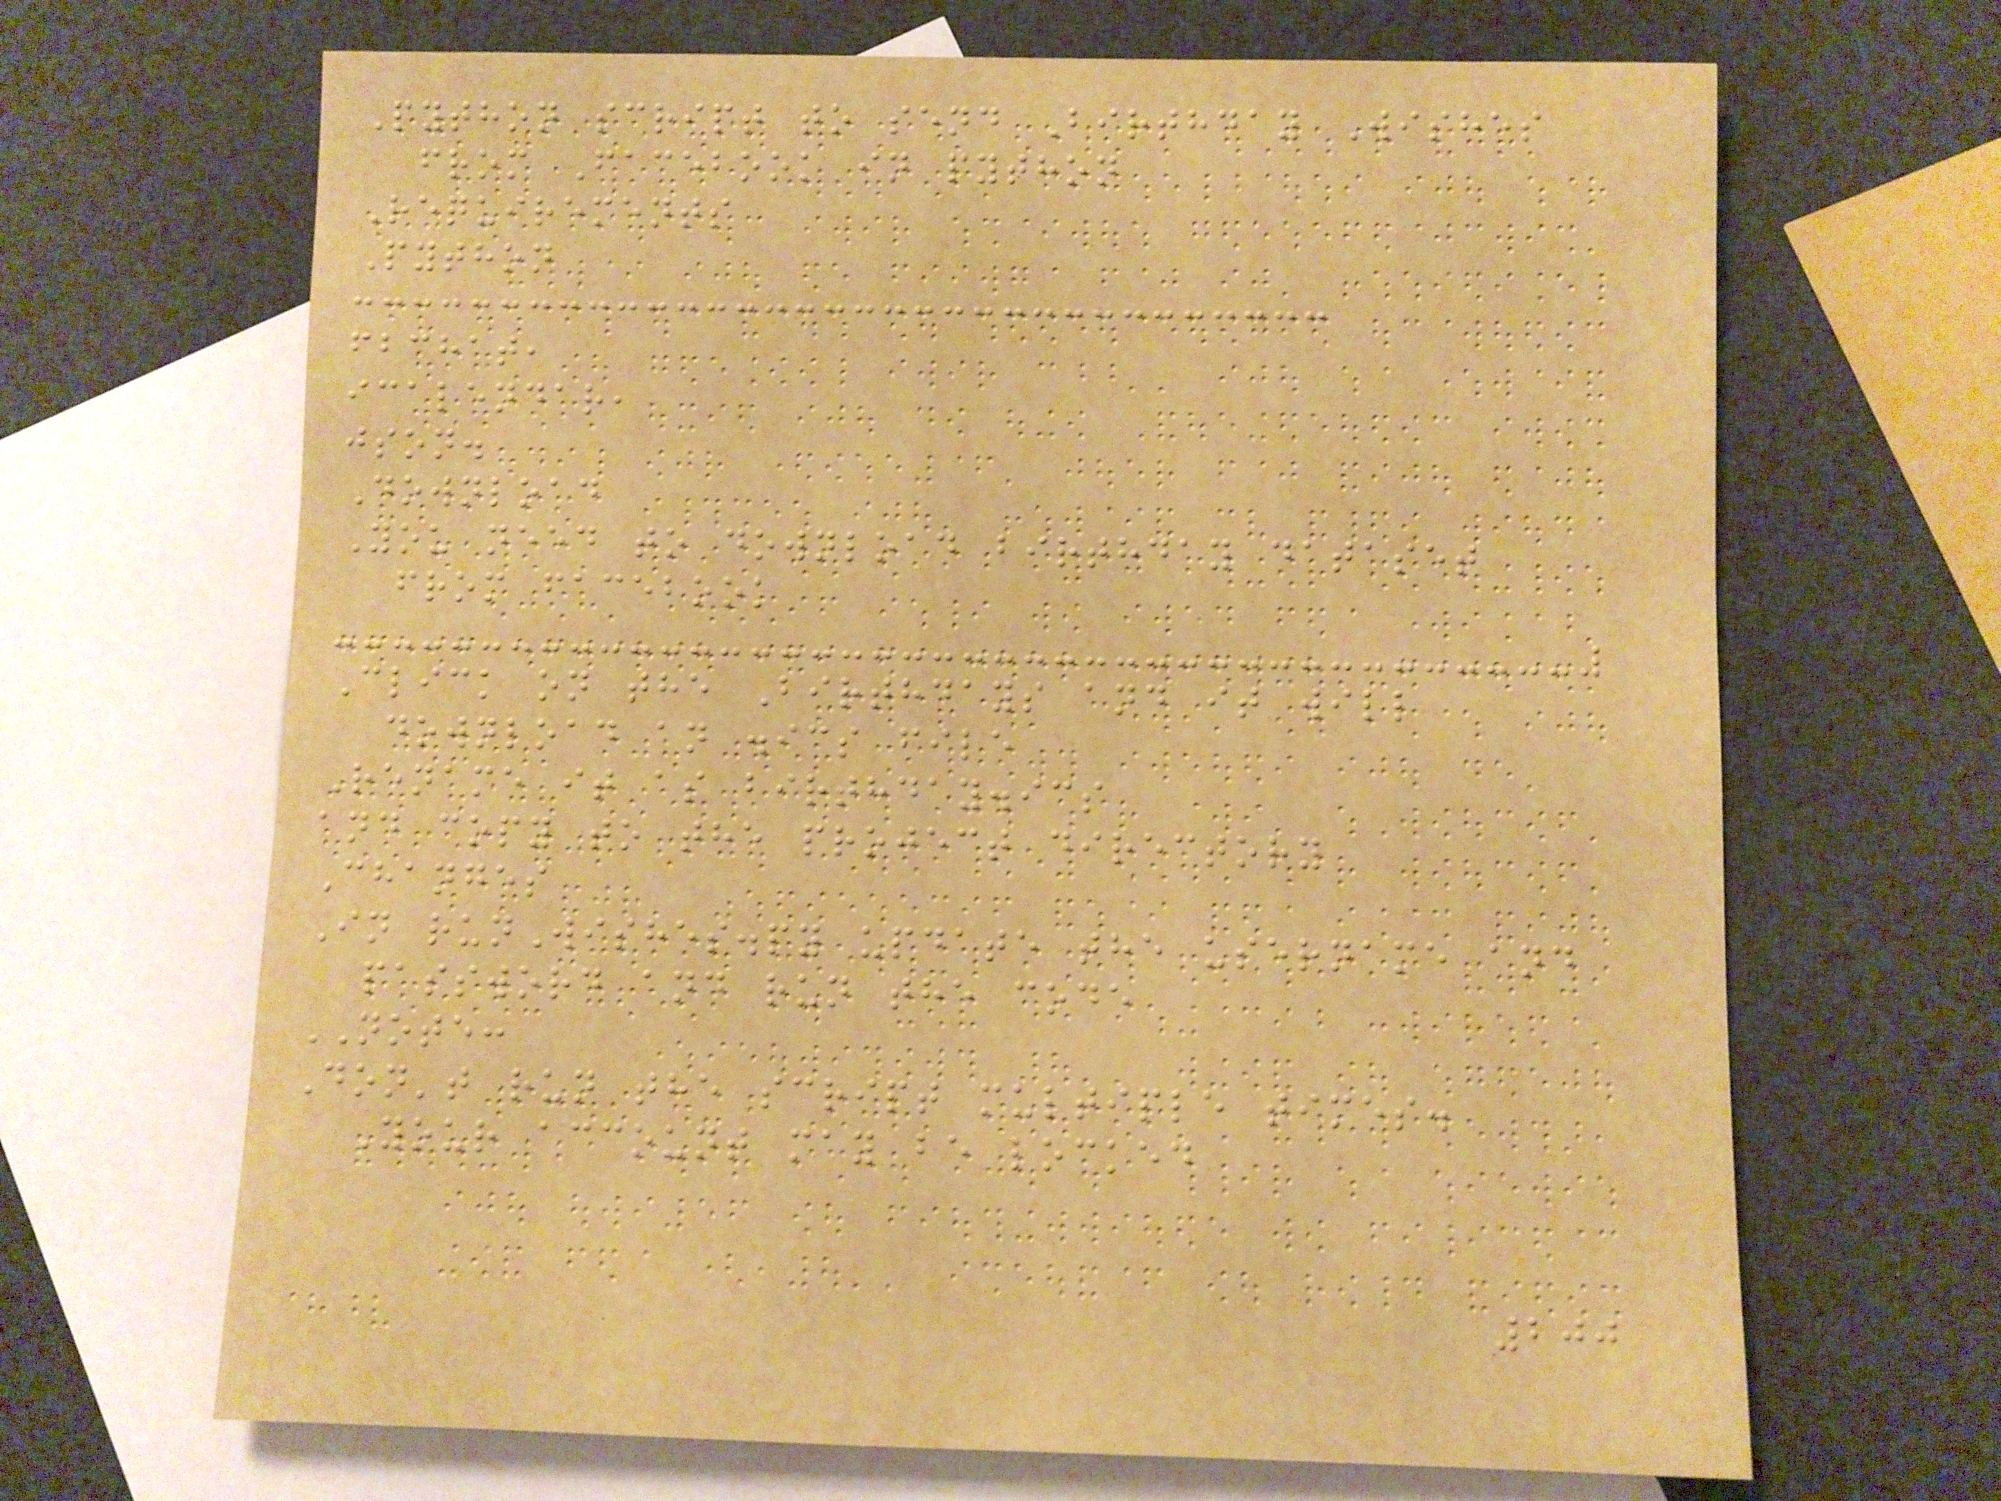Python script to send Birthday Wishes
from Facebook in python
Requirements
Python
fbchat,
icalendar,
json.
Download
You need to download birthday dataset
from facebook
Click on the Birthdays and it will
download an .ics file
Rename it as birthday.ics
and copy to the project directory
Changes
In runWishes.py update the username and
password and run the code
NOTE:
Don't run the script multiple times.
Your account may be locked
200
